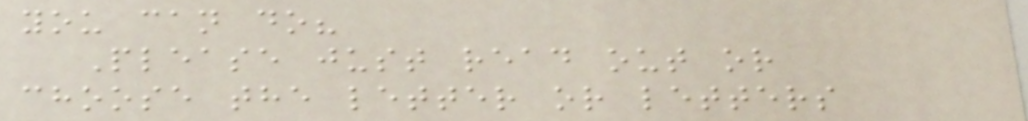you can do?
Please just read out or
choose the letter or letters
